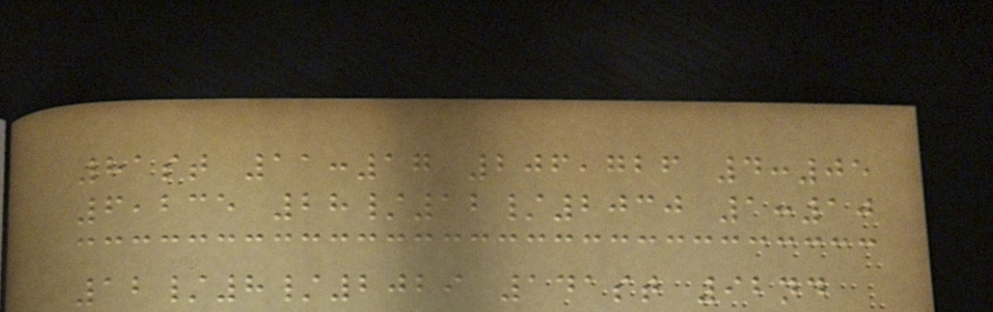81st 11:17 206,726 4:05
6,235 28/12/2030 1:10
12/8/2029 141st 92nd
